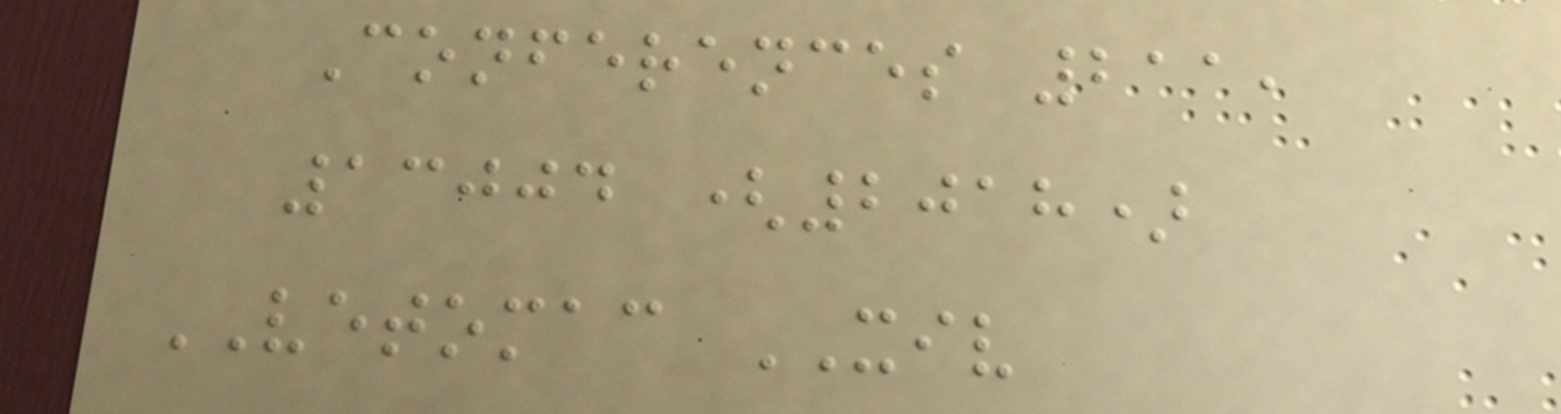Conferences 211,
13004 (2018)
VETOMAC XIV
